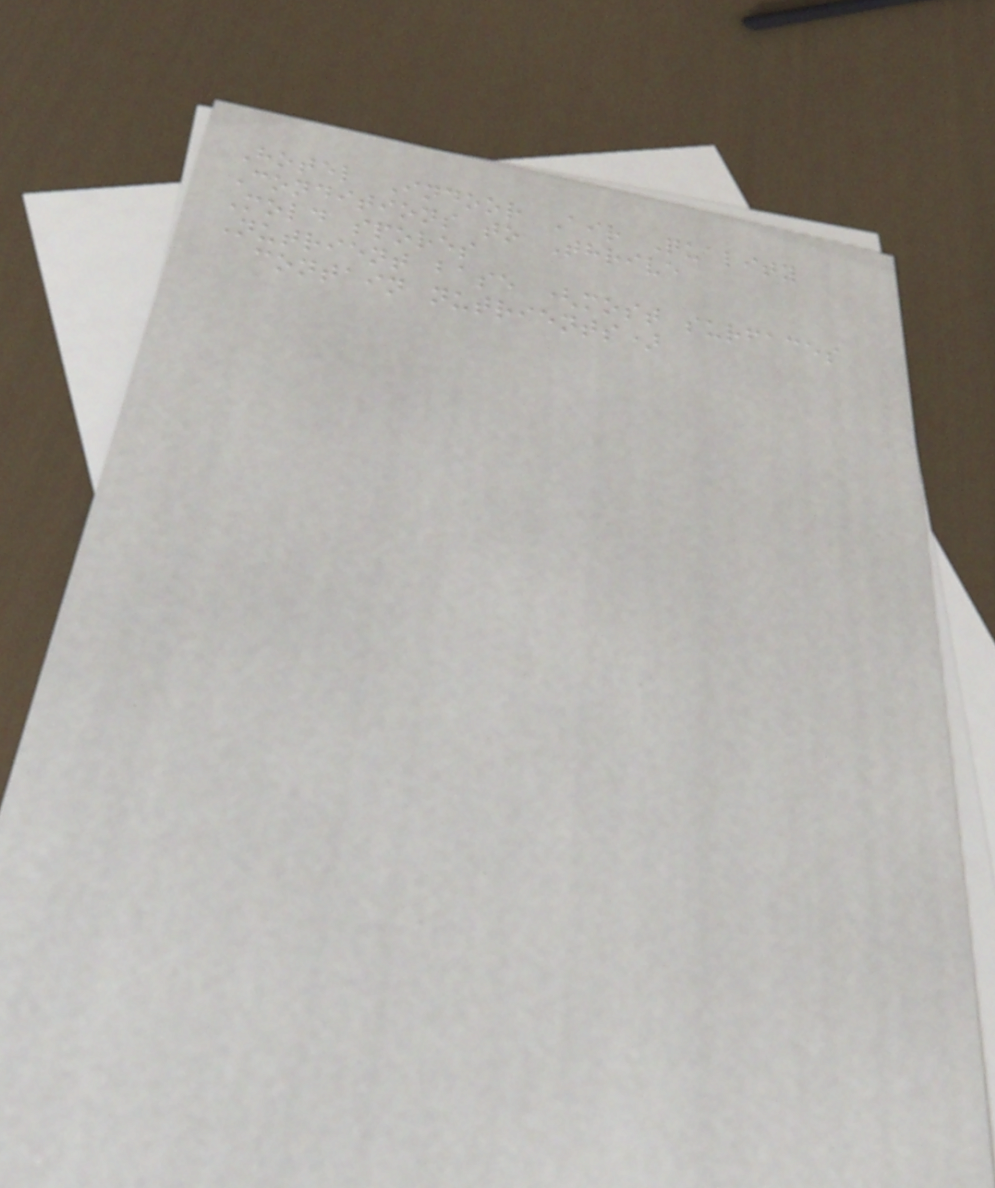Hotel Indoor Air Quality
Conditions to Thrive
Mold spores
Nutrient base (most surfaces
contain nutrients)
